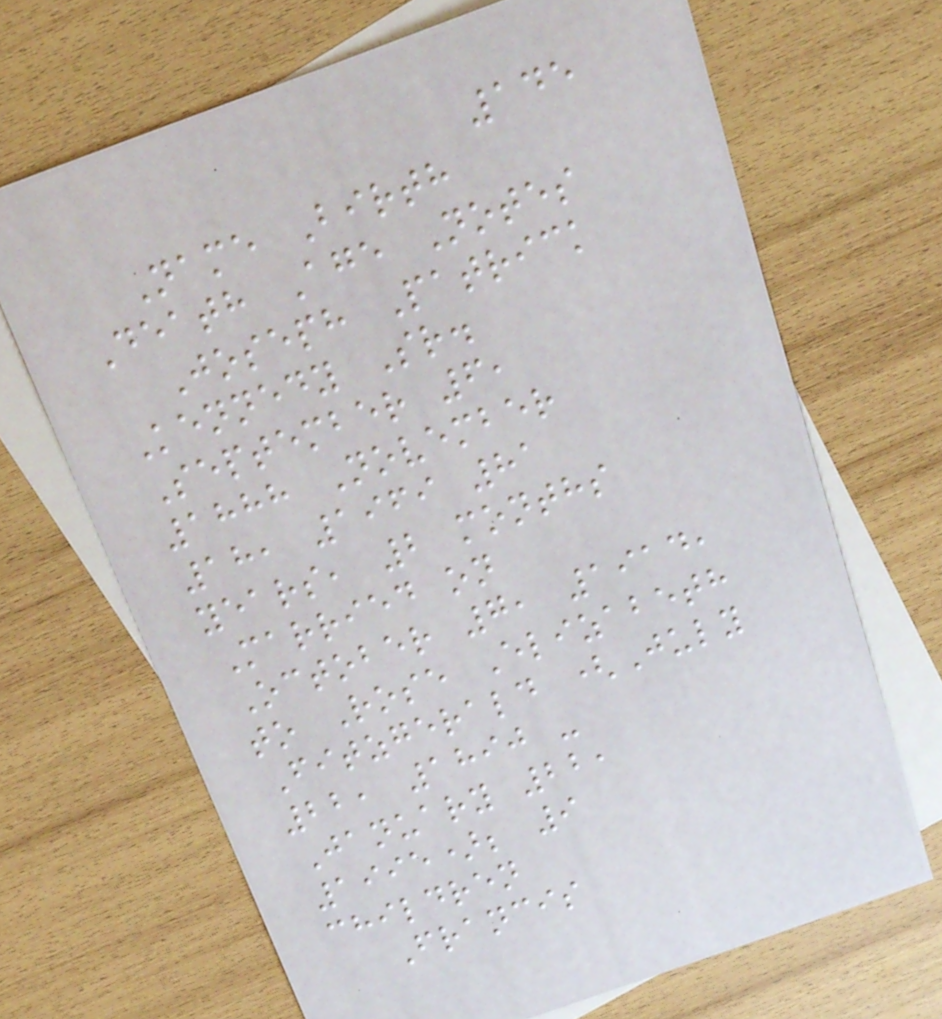145
Name Birth
Death Age Notes
Joseph Patrick
Kennedy Sr.
September 6,
1888 November
18, 1969 81
years, 2 months
Married on
October 7, 1914,
to Rose Elizabeth
Fitzgerald (July
22, 1890 -
January 22,
1995); 9
children
Francis
